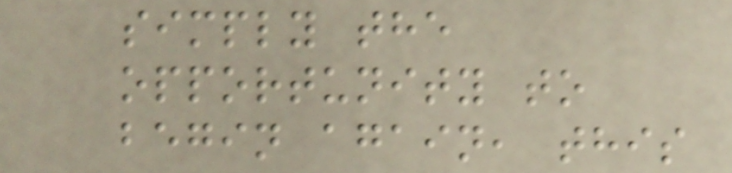simply the
opportunity to
begin again, this
